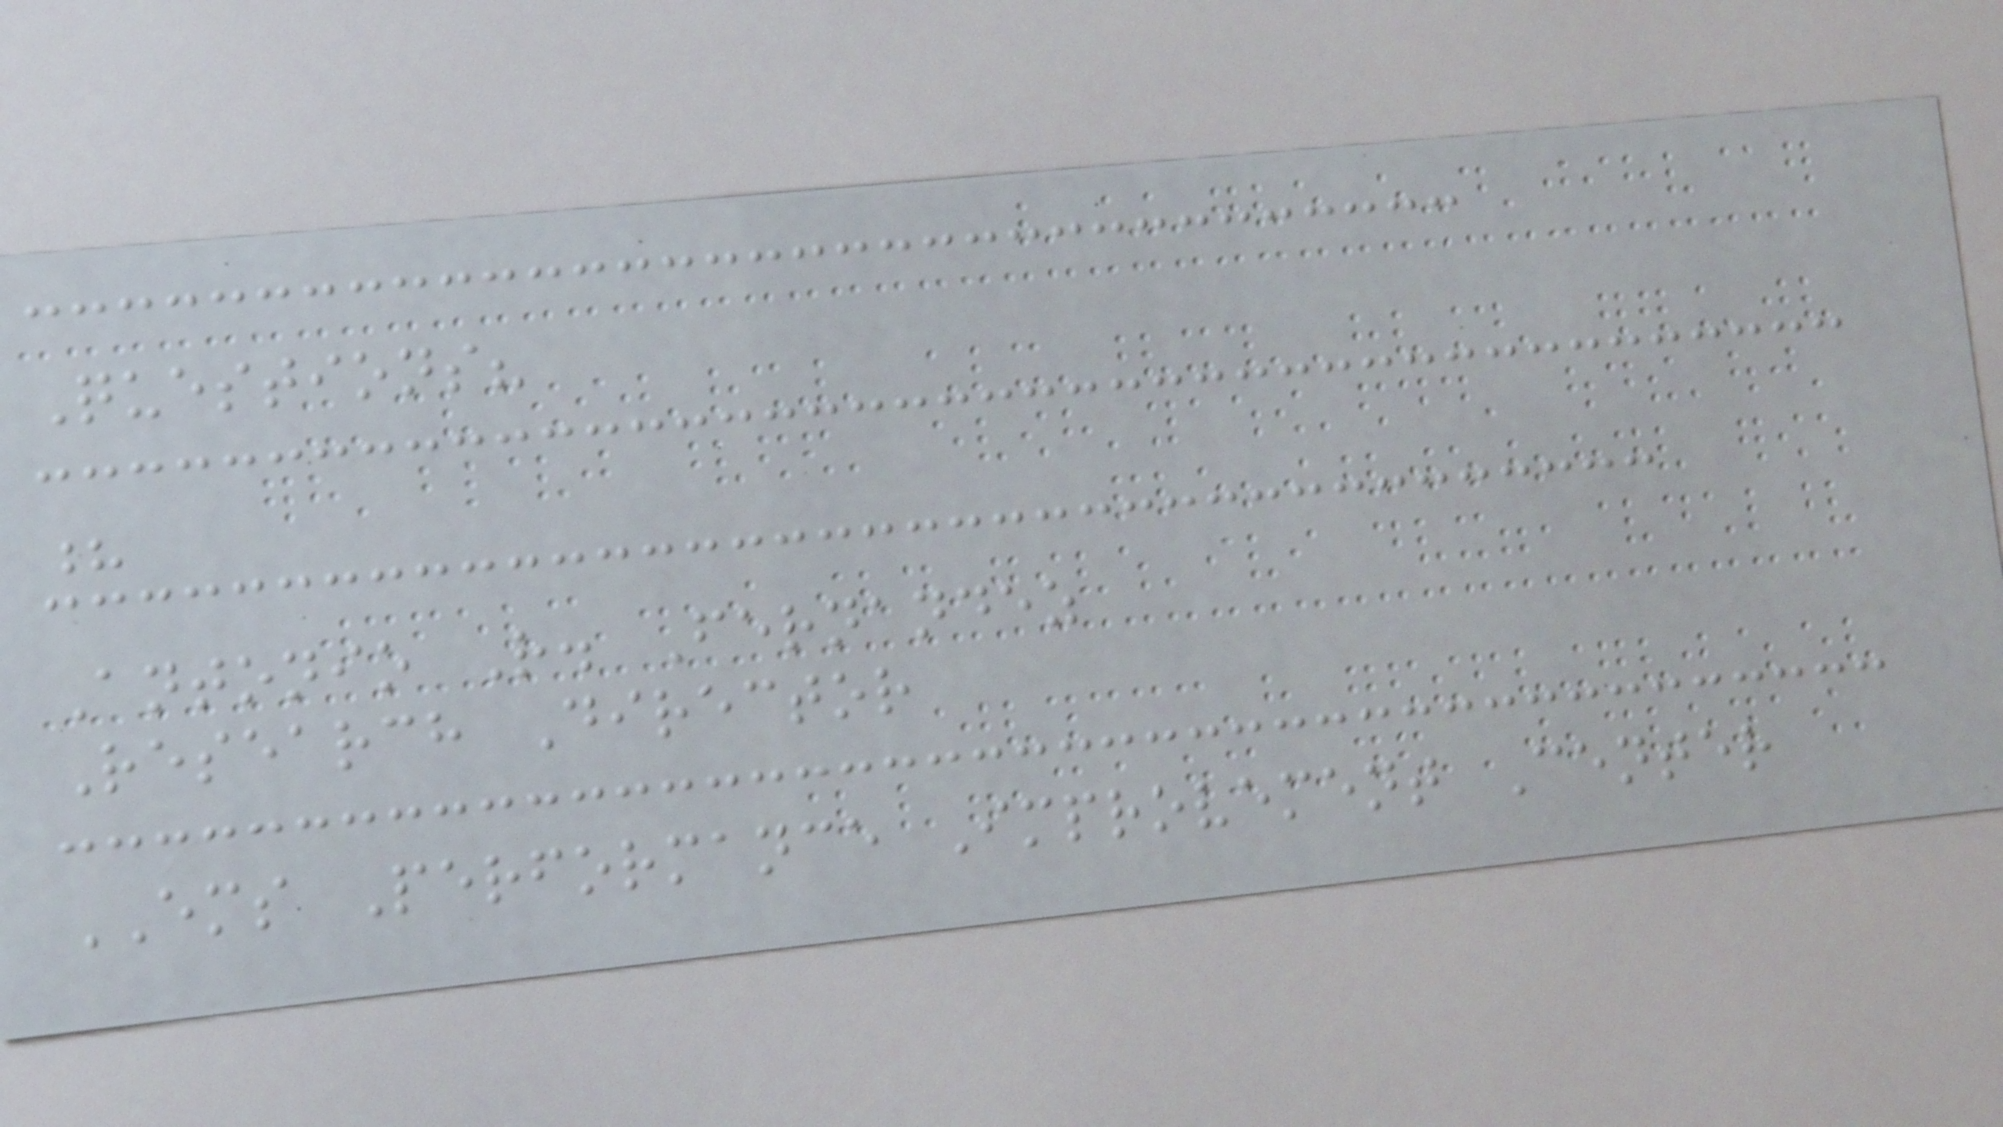Questions?
?
Antonio R. Fernandez
Research Director
EMS Performance Improvement Center
